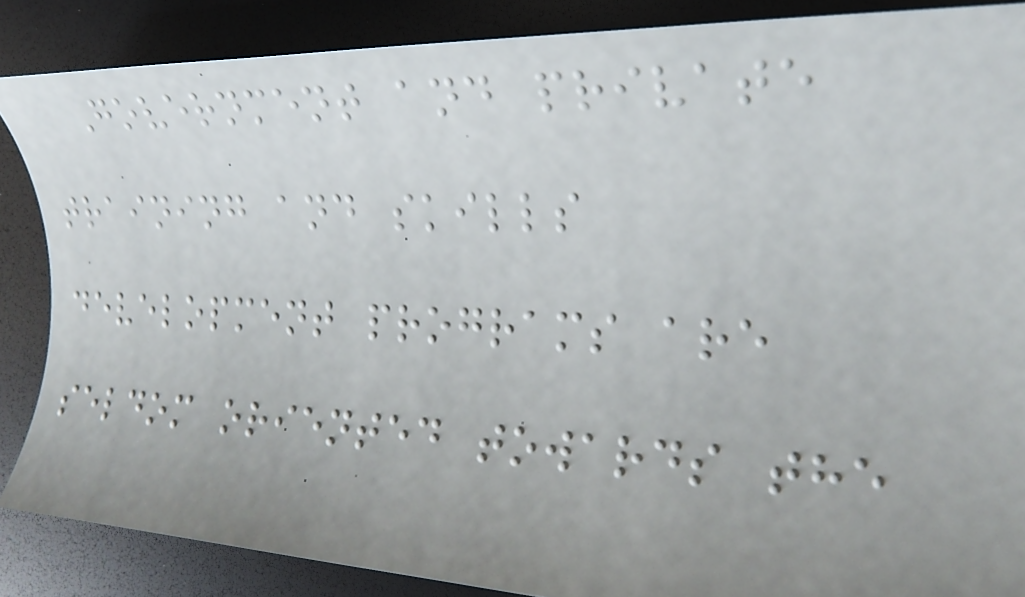Government and private
training and skills
development programs are
seldom oriented towards the
